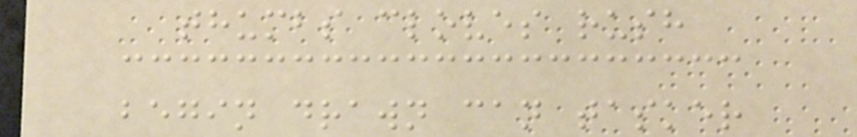thumbs cloves rush
begin drawn can tasker
